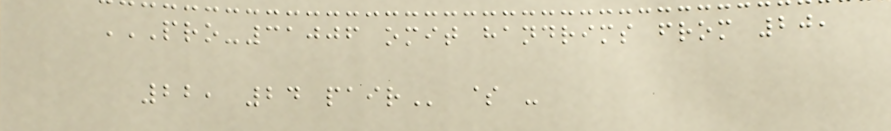PRO-31006 OMIT HANDRIMS FROM 20,
22, 24 PAIR $ -
